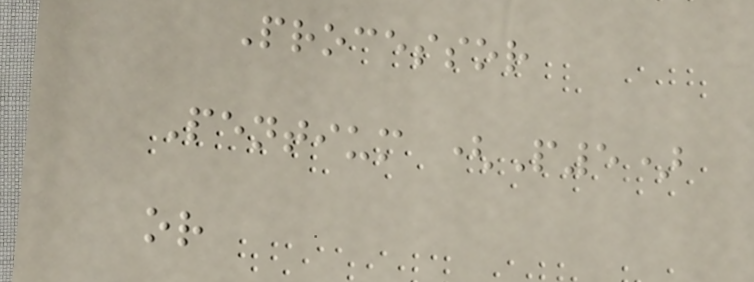Processor
Pentium (P5)
or
